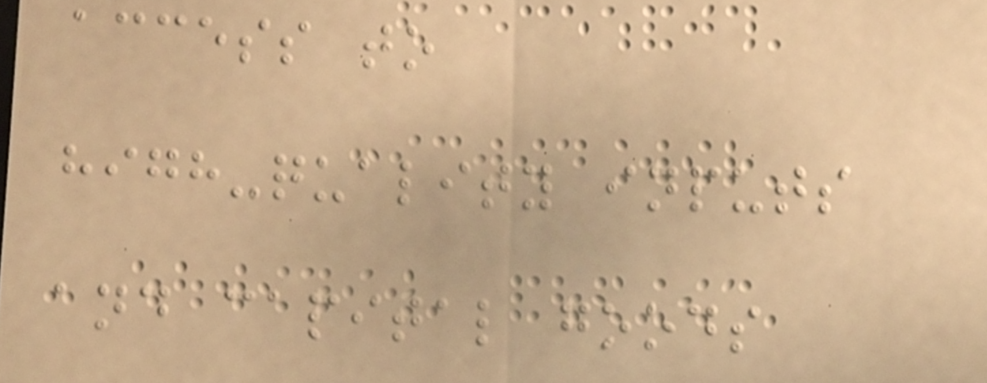access to
high-quality inputs
and capital goods
